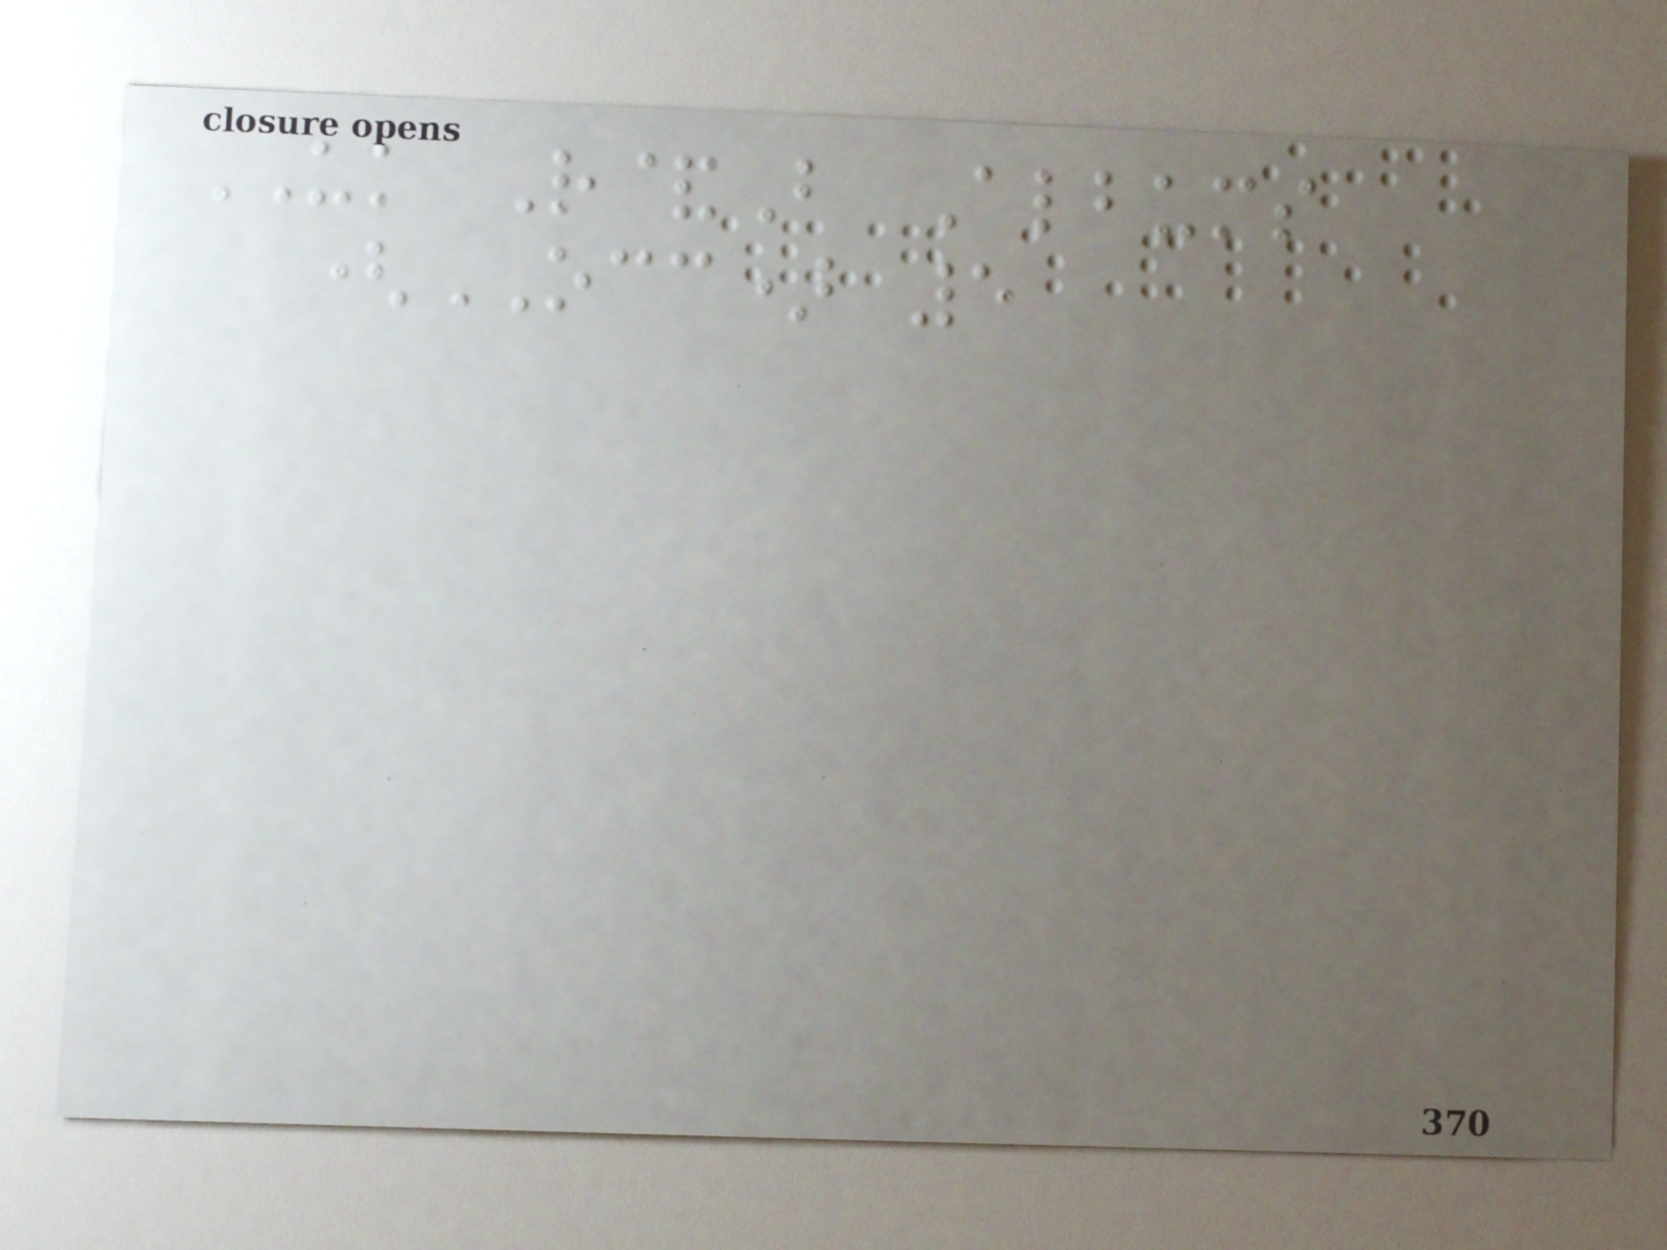UK R&B Albums
(OCC) 5
